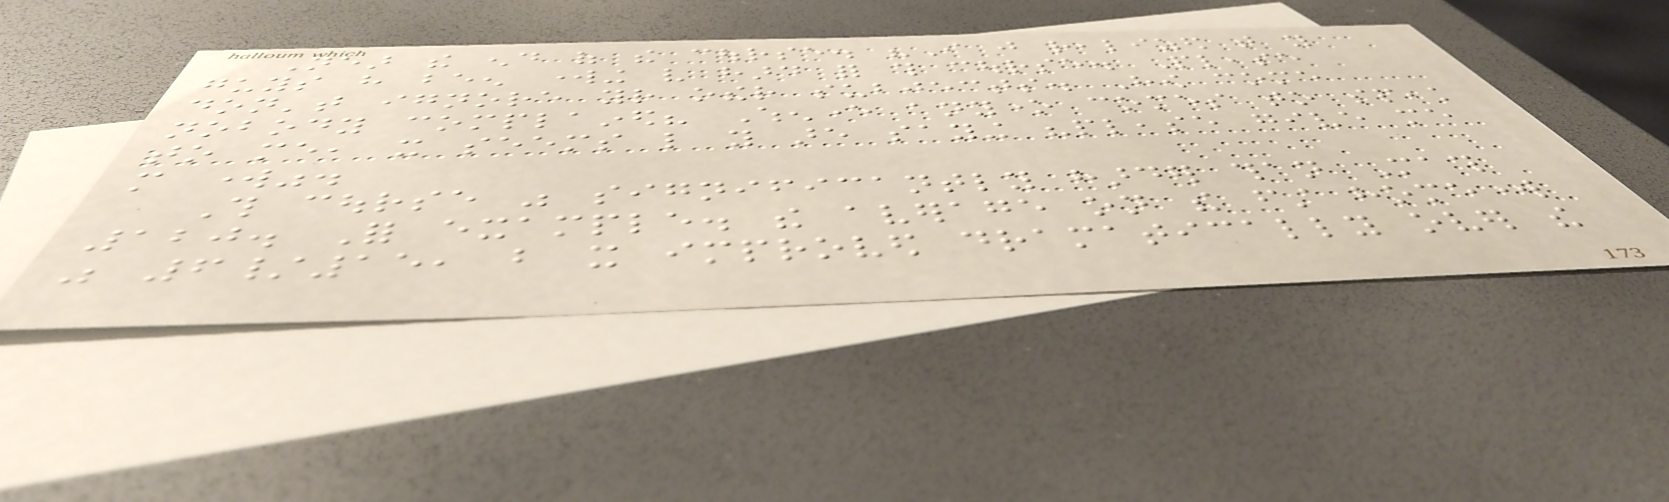Near the end of the course. "I just realized that you
guys have been working very hard for this course. Please
don't ignore your other subjects. How come
nobody complained? Whenever anyone comes to speak
to me, it seems like you are saying "please give me
more work".
This course was significantly harder than Math
120. For example. the average on the first homework
was 6/15, but it improved dramatically over the
